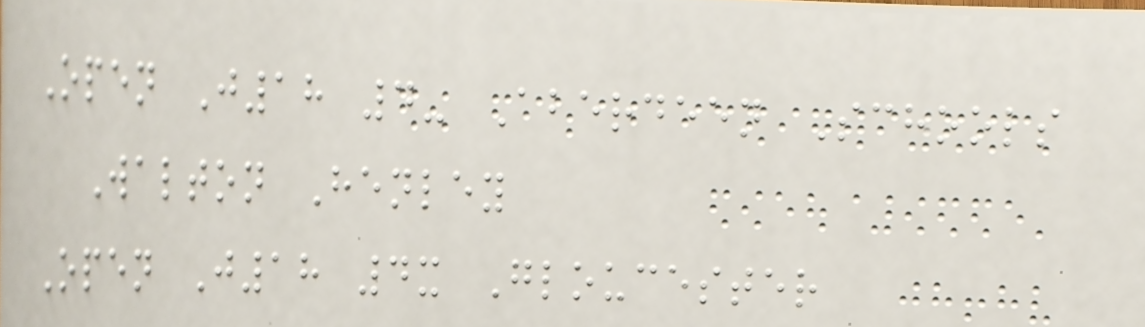Open J18 4- Aberdeen Schools
Walton Henley
Open J18 4x Gloucester
